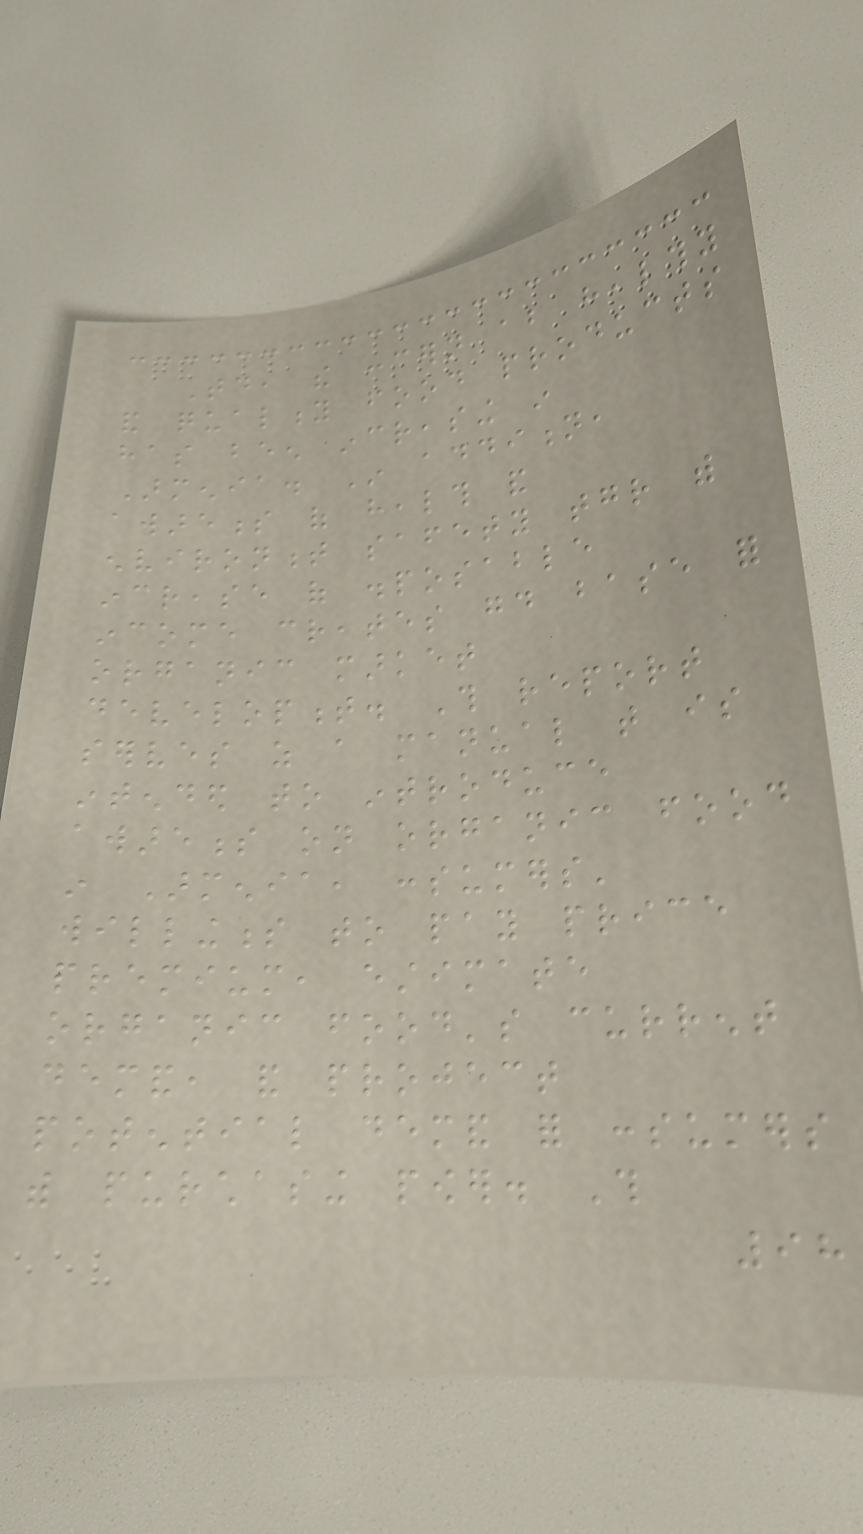Today, the concern about healthy
and quality food products
has been increasing in
Armenia. In addition,
awareness of health and
environment safety together with
increase of disposable
income creates good base for
organic market
development. This report
serves as a manual that is
intended to introduce
awareness on organic food
in Armenia, consumers'
willingness to pay price
premium, estimate
organic food's current
demand, and project
potential demand for consumers
with purchasing power. This
98
